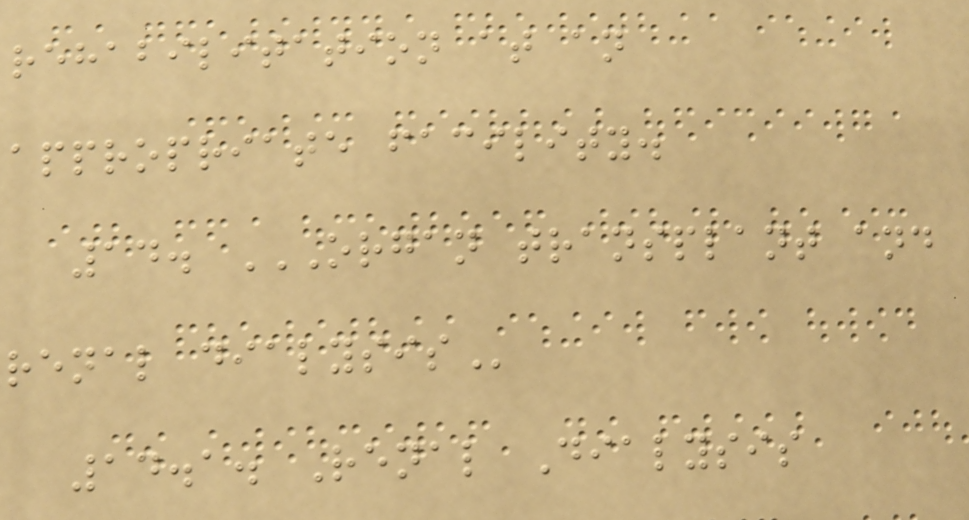rehabilitation at an
appropriate facility.
14. ORGAN TRANSPLANT AND
RENAL DIALYSIS
14.1. Renal Dialysis
